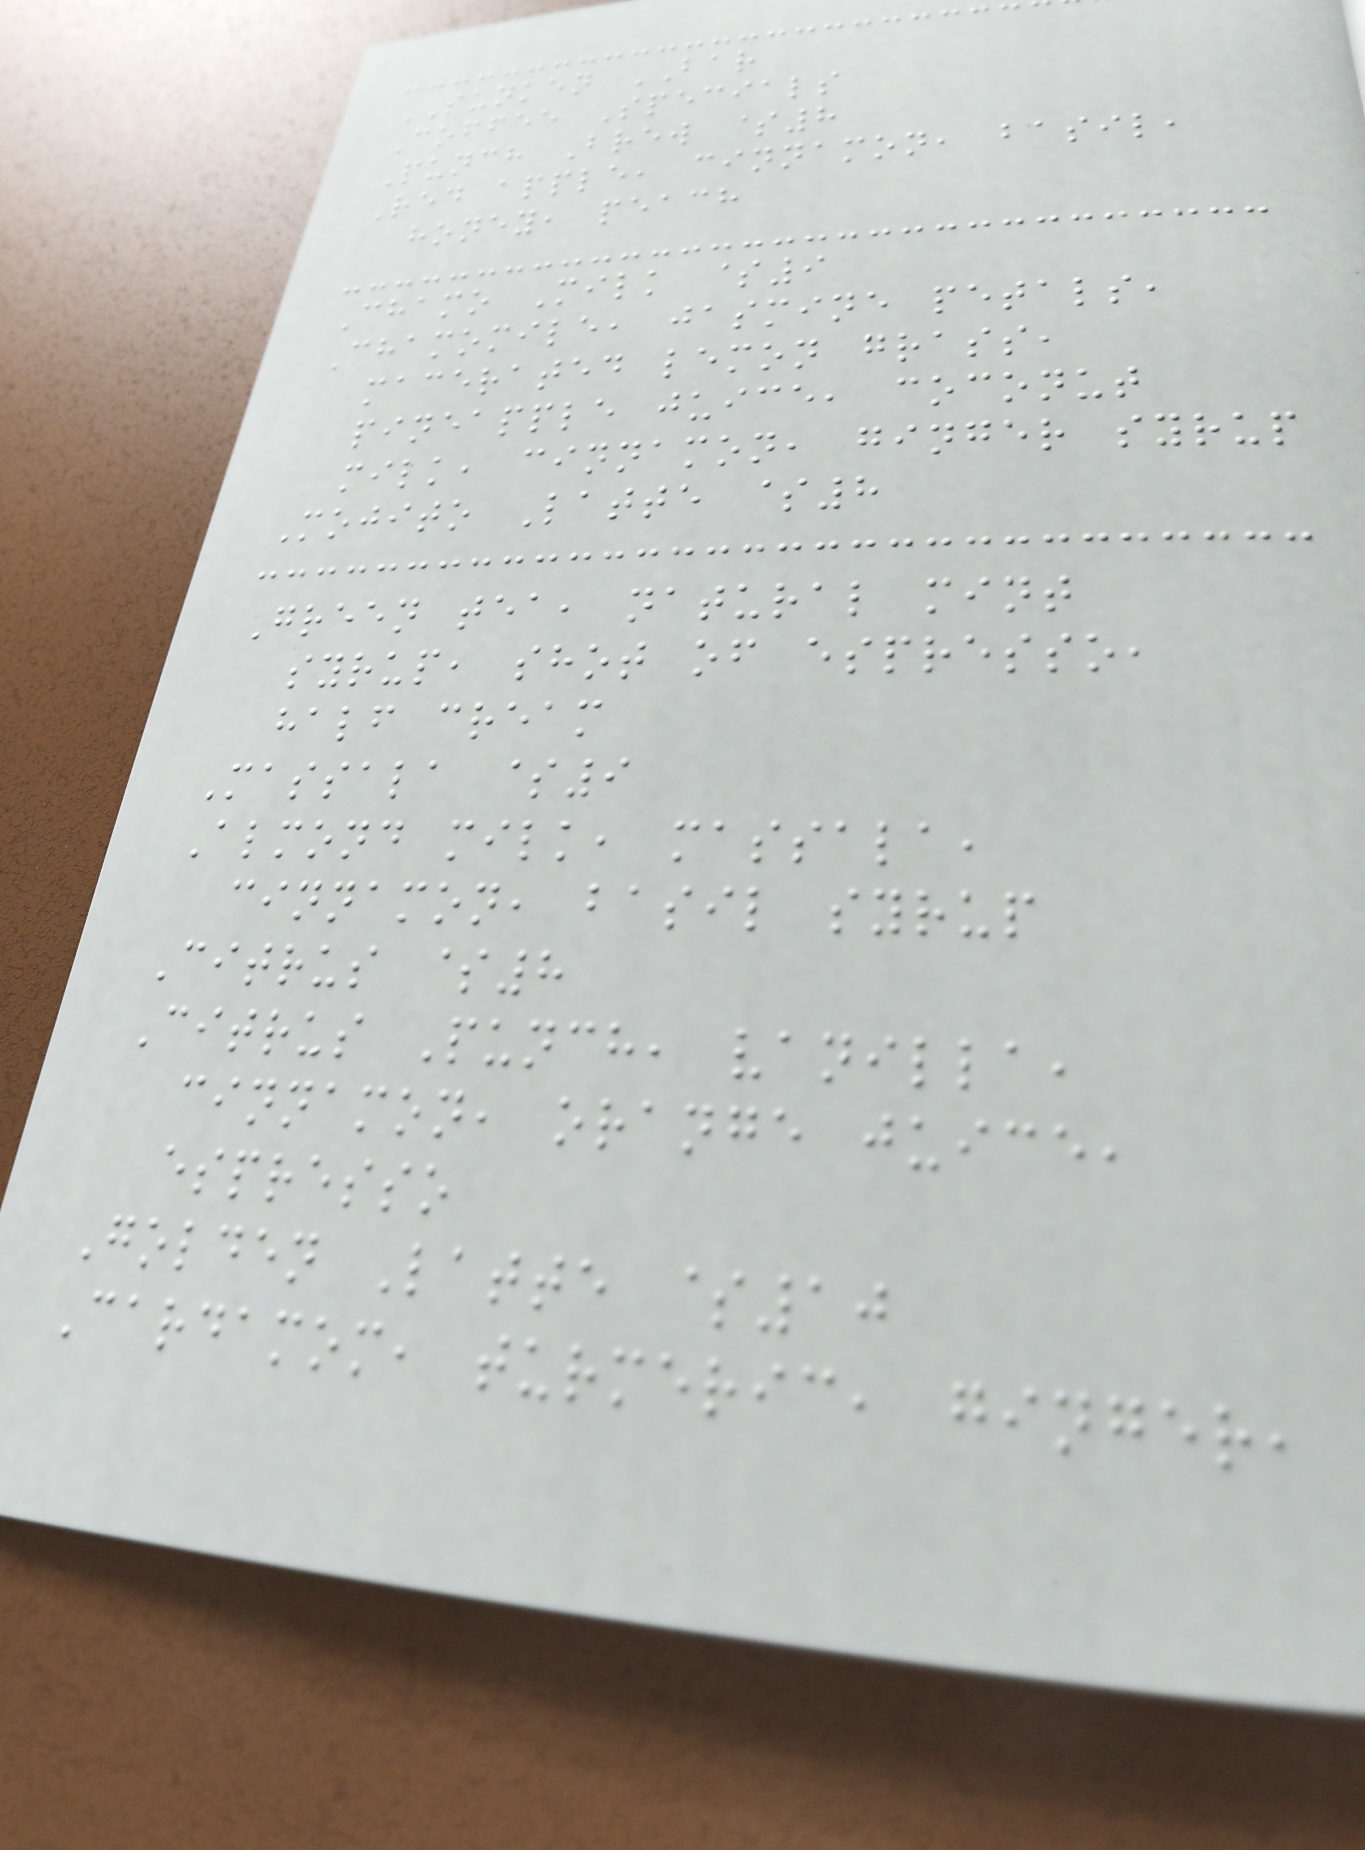SUNKEN BAR
Coffee Specials
Punch Brew $8
Red apple, cinnamon, basil,
honey, peach
Chamo Milk $9
Chamomile, jasmine petals,
macerated lemon grass,
pineapple juice, coconut
milk, cinnamon, ginger syrup
Mojito Latte $8
Green tea, natural mint
syrup, shot of espresso,
half cream
Massala $9
Almond milk, massala,
cinnamon, basil syrup
Citrus $8
Citrus Punch, vanilla,
cinnamon, orange juice,
espresso
Golden Latte $10
Cardamom, turmeric, ginger,
